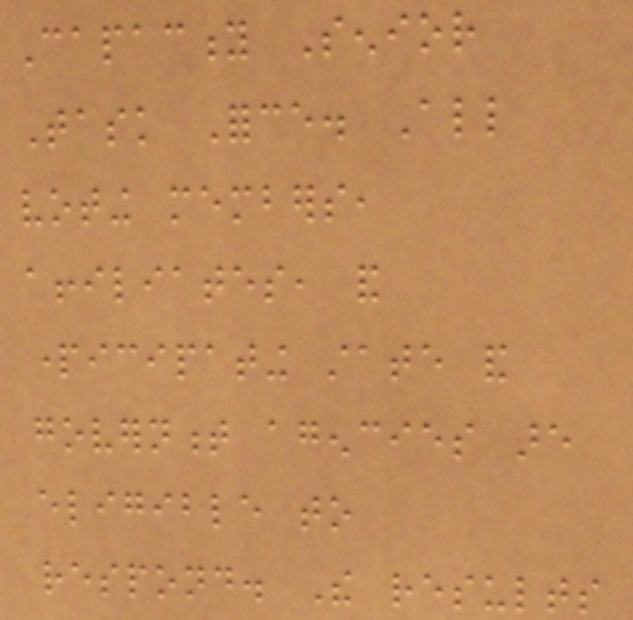Capacity Senior
Task Force. All
voting members,
affiliates, and
participating state and
government agencies are
eligible to
respond. The results
